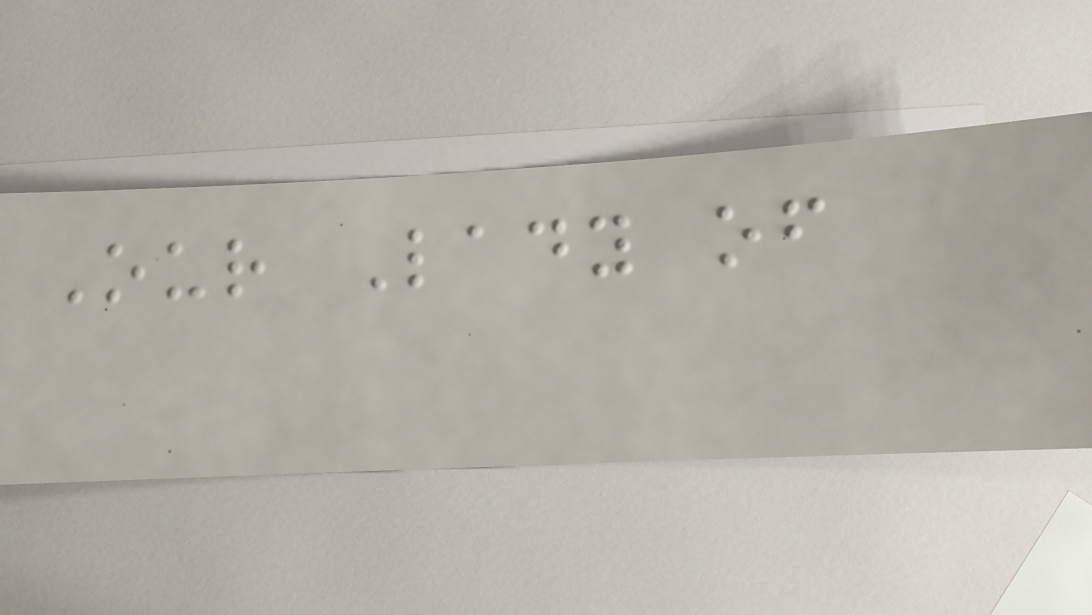Our Lady of
